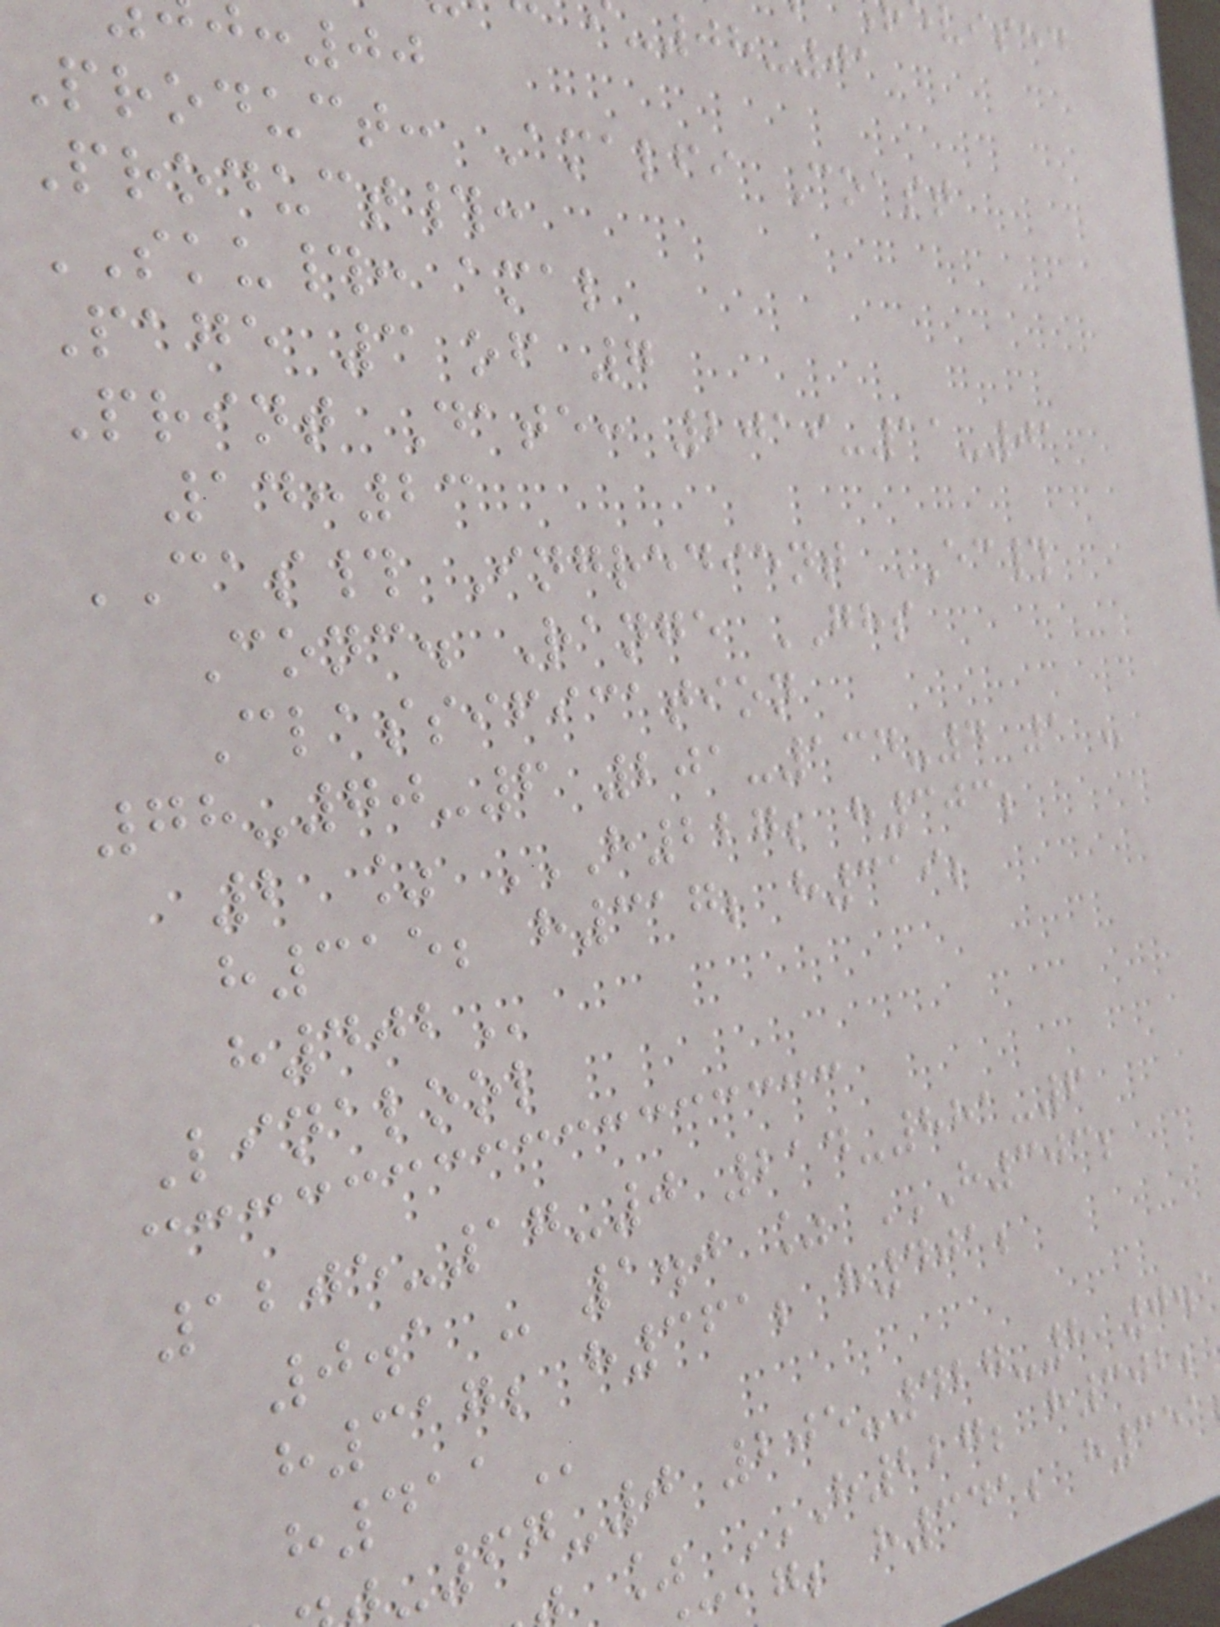-08-01
:00
Product: Amalfi Coast
Product#:
SKU#: amal
Page 3 of 7
Print Date: 2019-11-01
14:23
CAS# Ingredient EC#
Conc. Range GHS
Classification
78-70-6 201-134-4 1 -
2 % H227; H303;
h315; h317; h319;
Linalool
1205-17-0 214-881-6
0.1 - 1.0 % H303;
h317; h361; h401;
-67-0 205-427-8 0.
g; h341;
